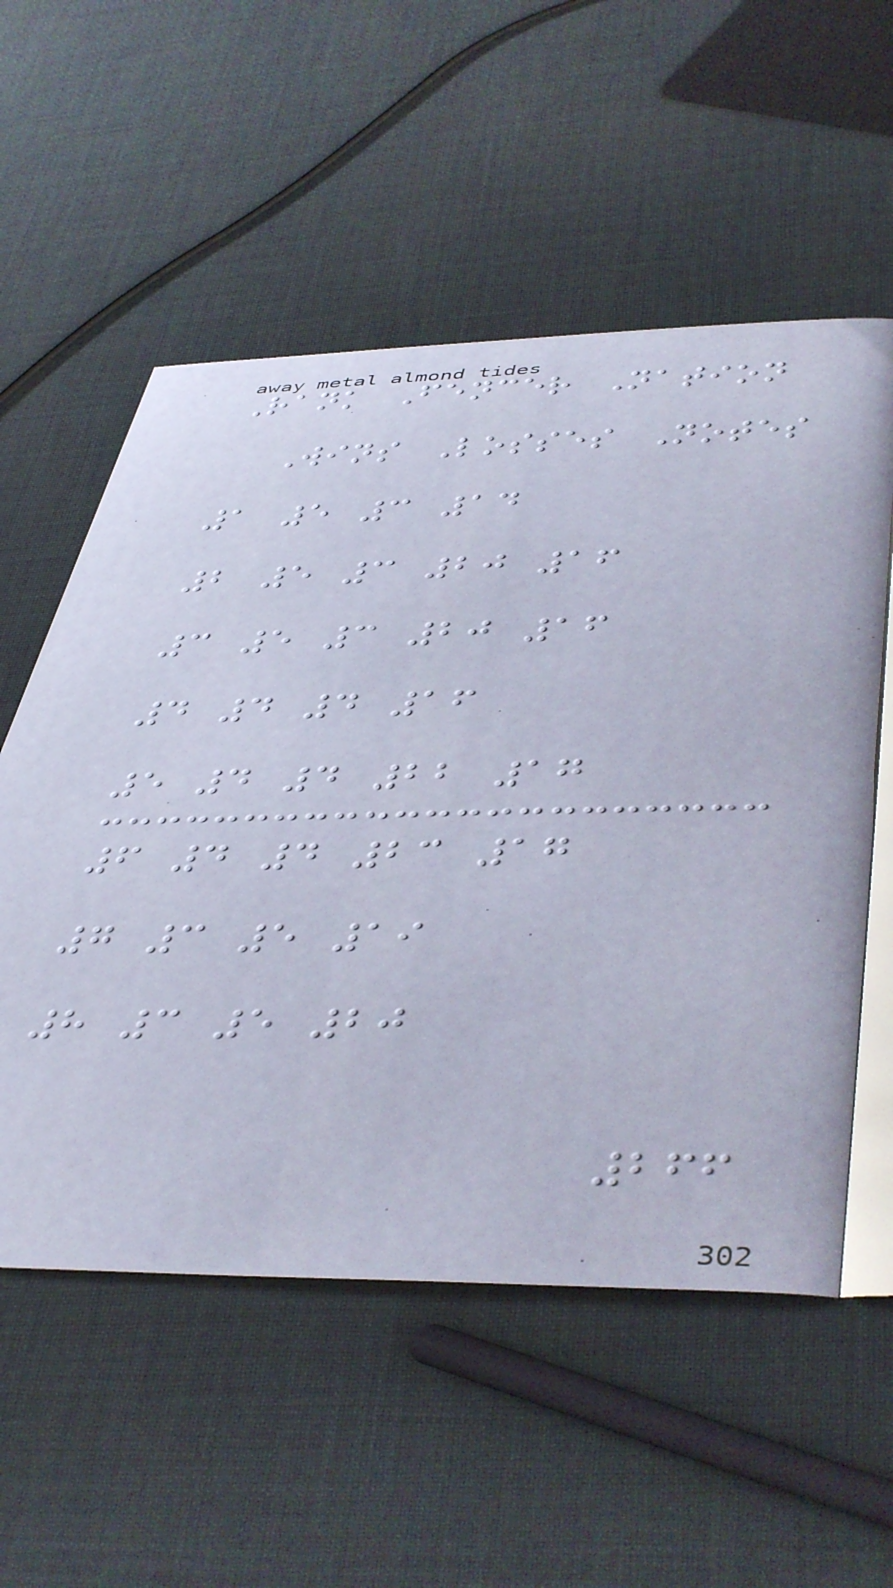Rank Fencer Nation
Wins Losses Notes
1 5 3 14
2 5 3 20 16
3 5 3 20 16
4 4 4 16
5 4 4 22 17
6 4 4 23 17
7 3 5 19
8 3 5 20
266
